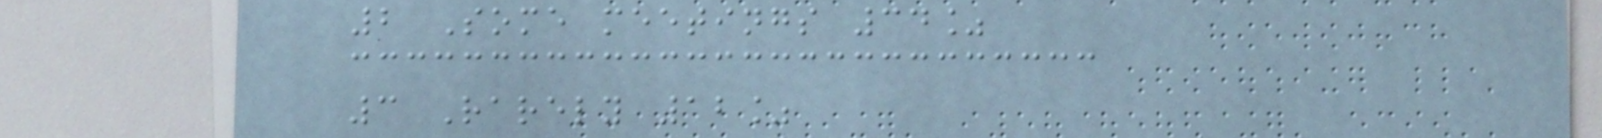2 Some meetings 34%
3 Rarely 12%
